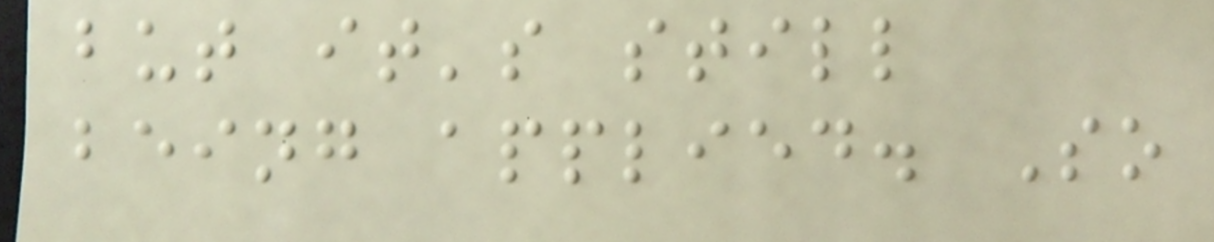but it's still
being applied. So
